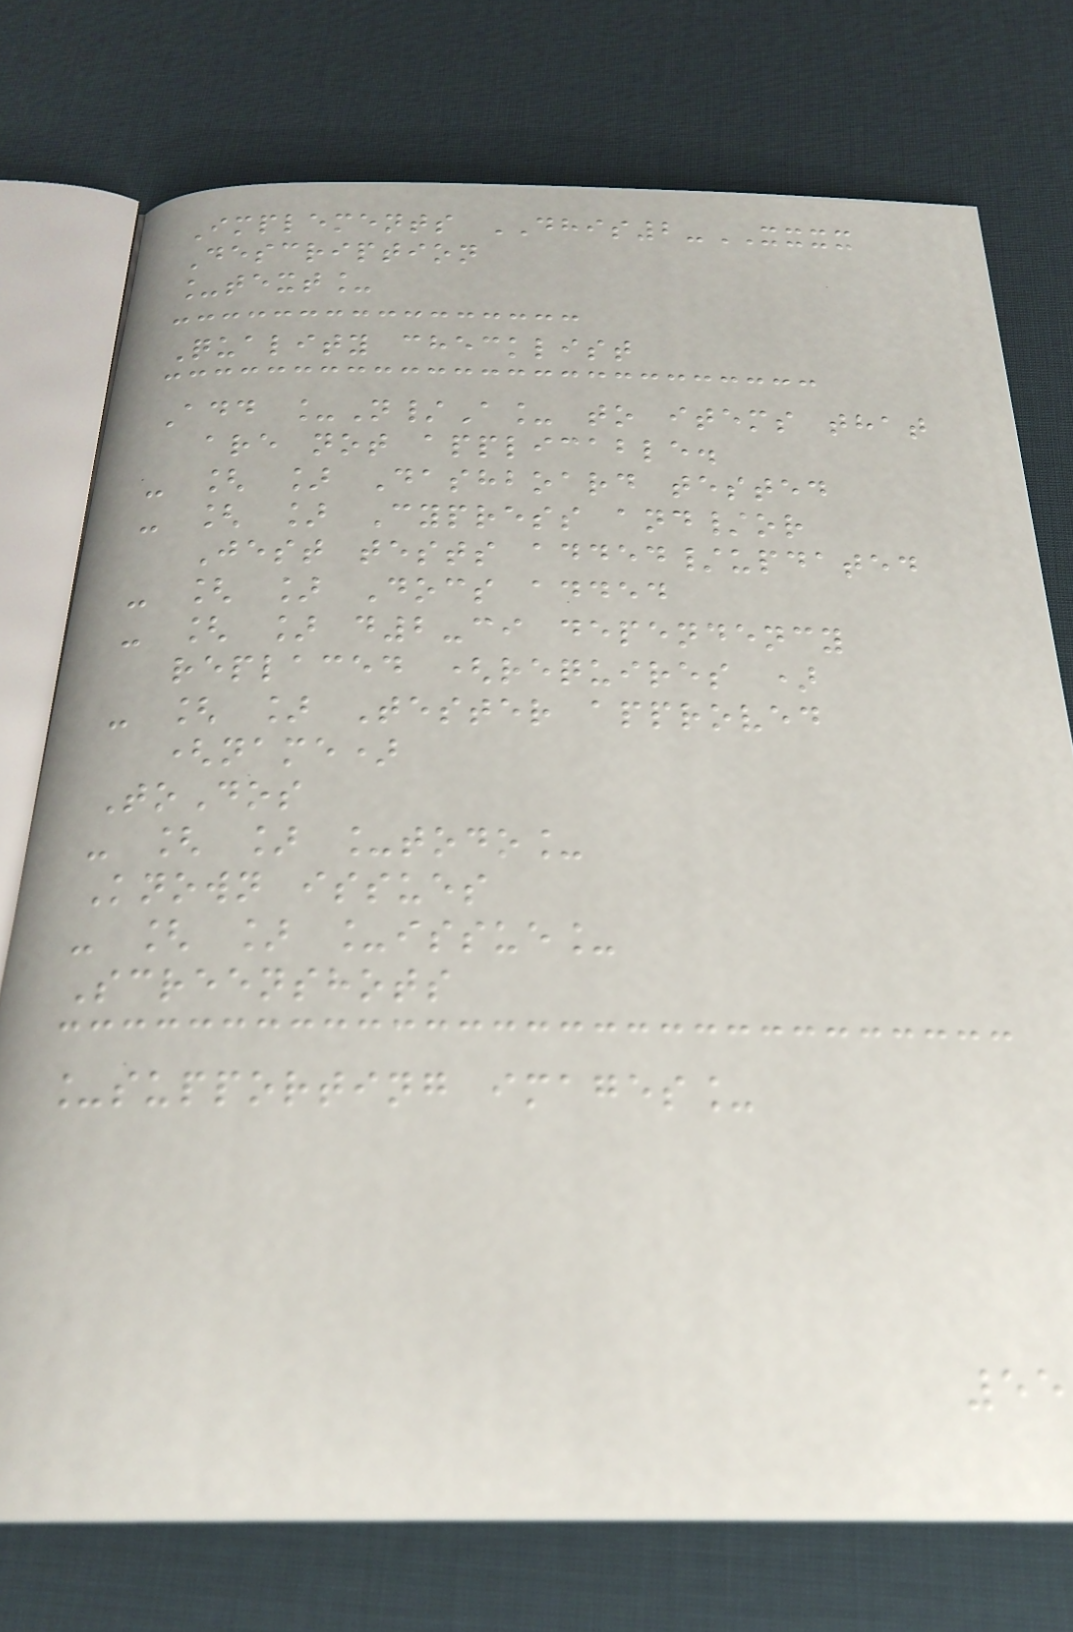Implements DHIS2-XXXX
Description
_text_
Quality checklist
Add _N/A_ to items that
are not applicable.
- [ ] Dashboard tested
- [ ] Cypress and/or
Jest tests added/updated
- [ ] Docs added
- [ ] d2-ci dependency
replaced (requires )
- [ ] Tester approved
(name)
ToDos
- [ ] _todo_
Known issues
- [ ] _issue_
Screenshots
_supporting images_
55
